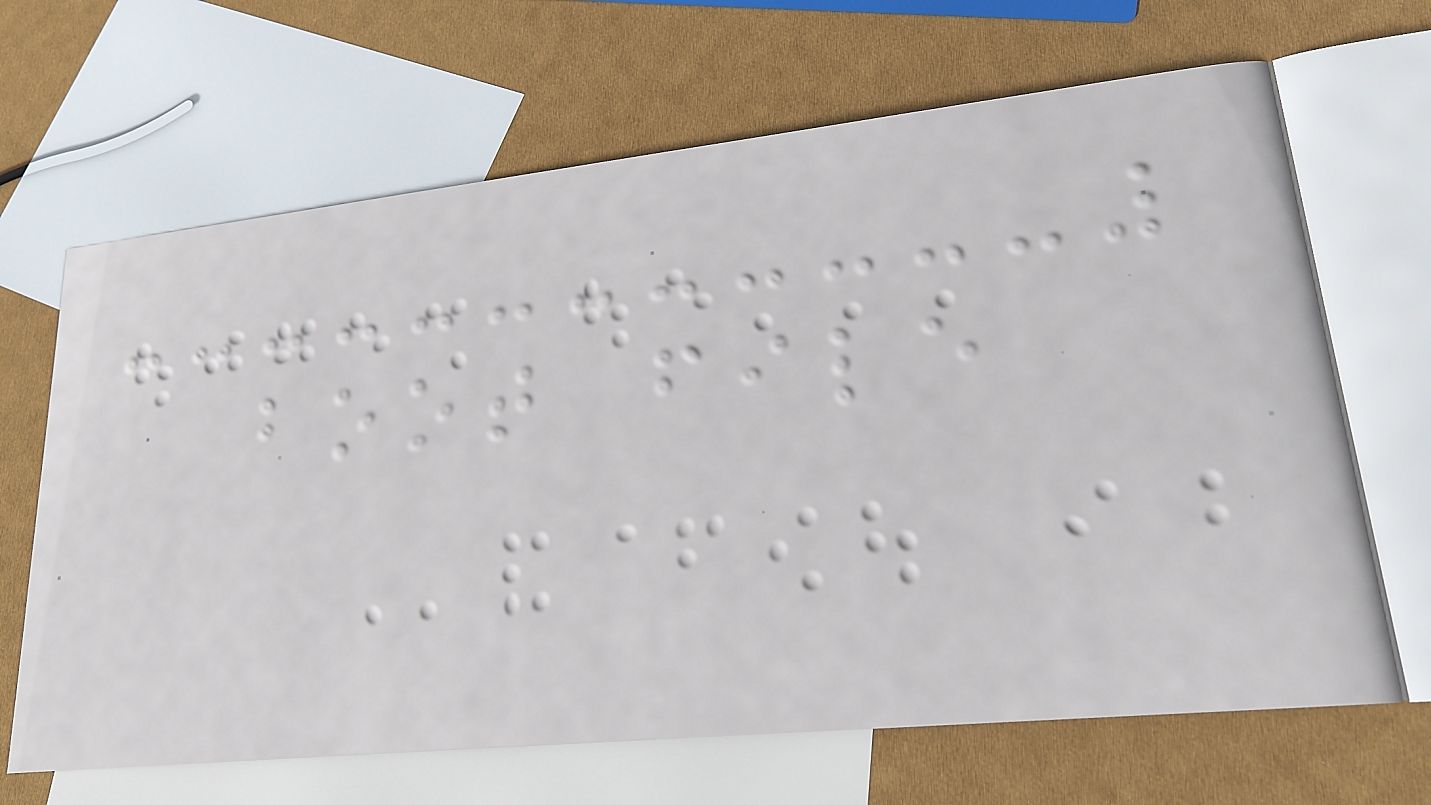boot file
